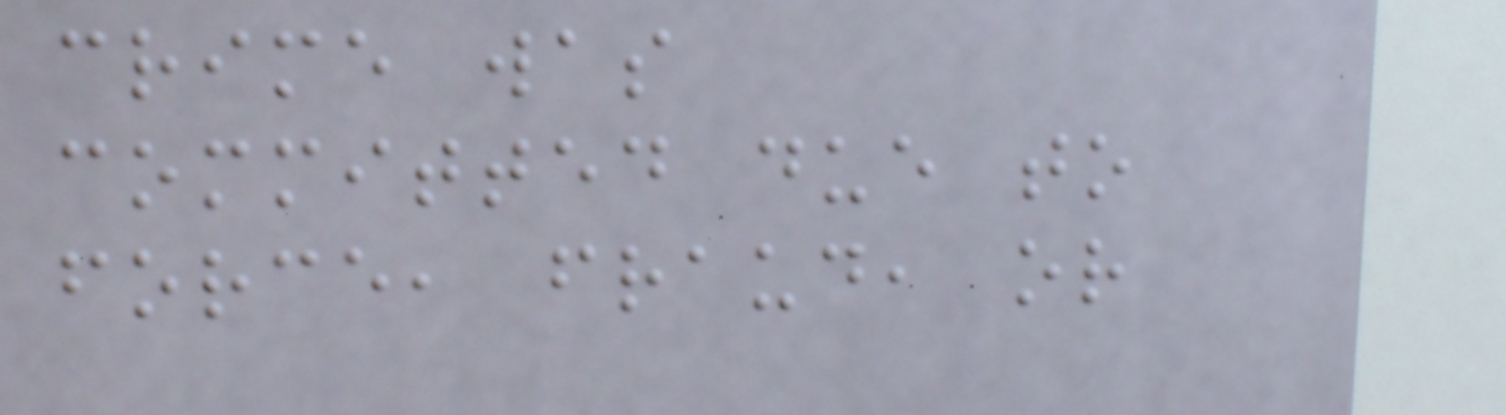crime was
committed due to
force, fraud, or
